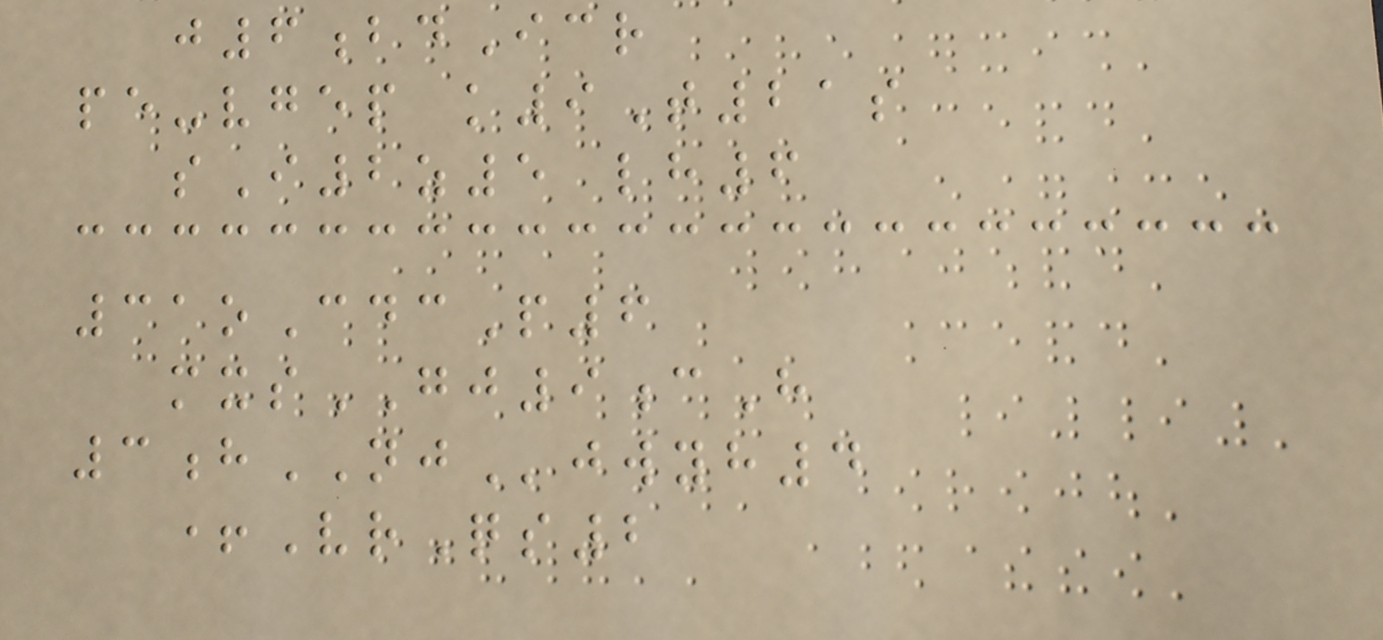j6bdIcr
pe-vgep k9T21s
sI2z5 lh6
31oCdcP6
mxsGJ9cH
3hNJjwyh4
+VrQs2
